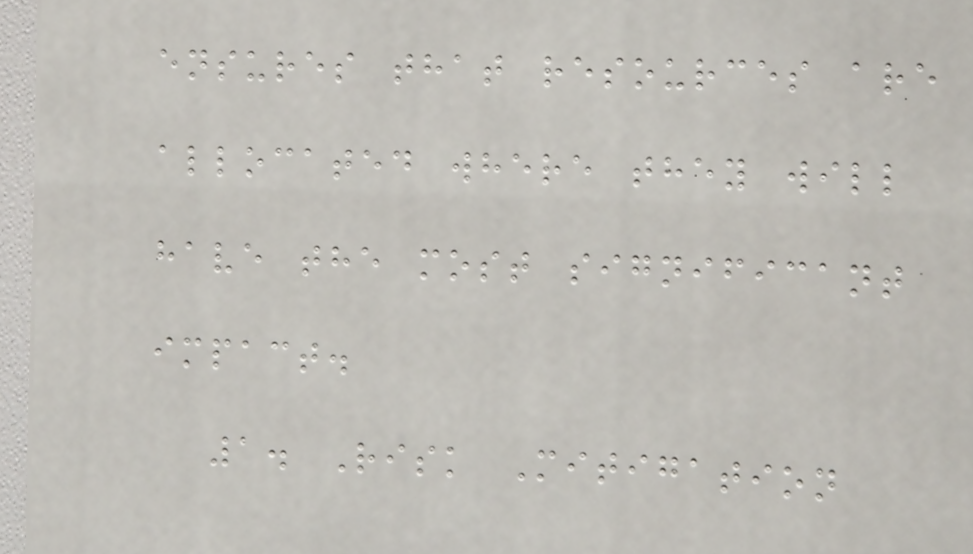ensures that resources are
allocated where they will
have the most significant
impact.
1. Risk Mitigation
